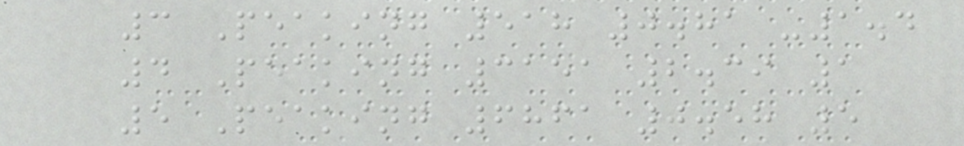3 Peaking 518 0.81 -1.4
4 Peaking 3151 2.39 1
5 Peaking 6861 0.58 5
